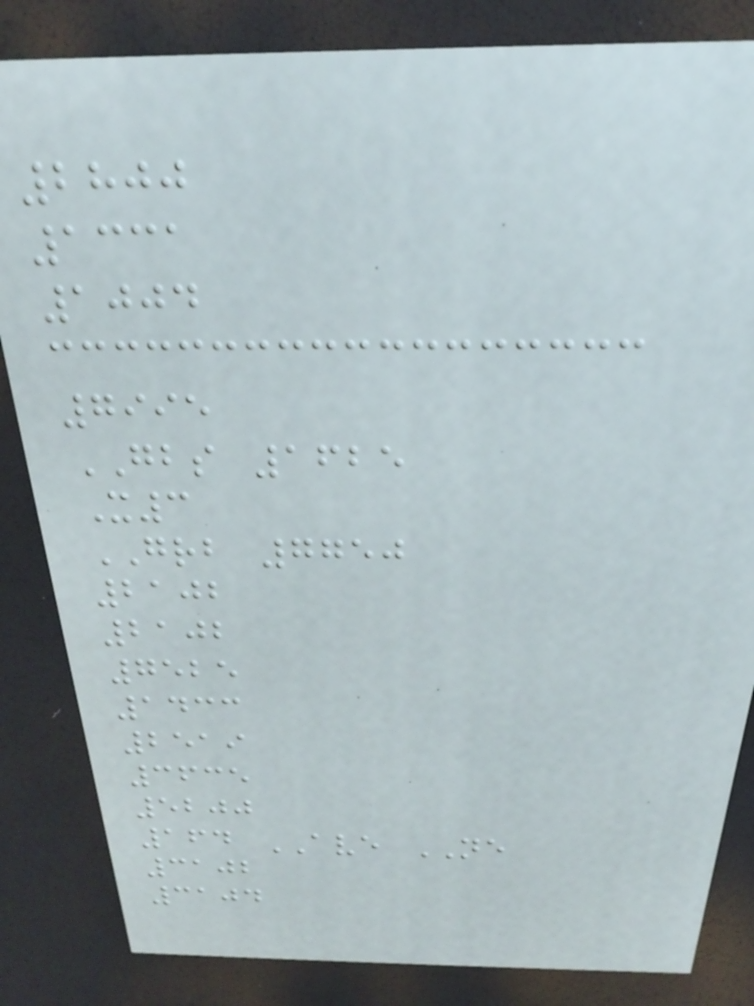2800
1331
1004
7995
GBS 1625
X3
GRB 7750
2102
2102
7525
1433
2519
3635
5200
164 AVE NE
3102
3104
